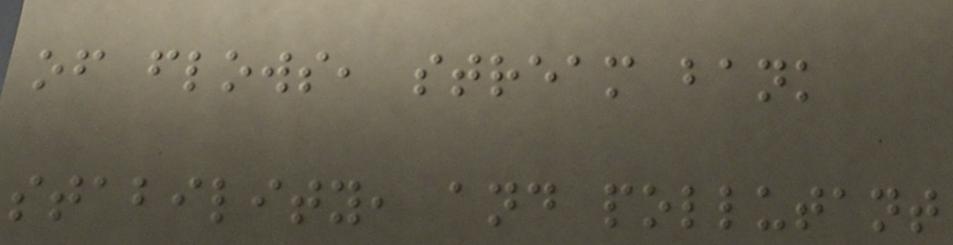of flows, stream bank
stability, and pollutant
